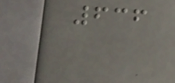636
